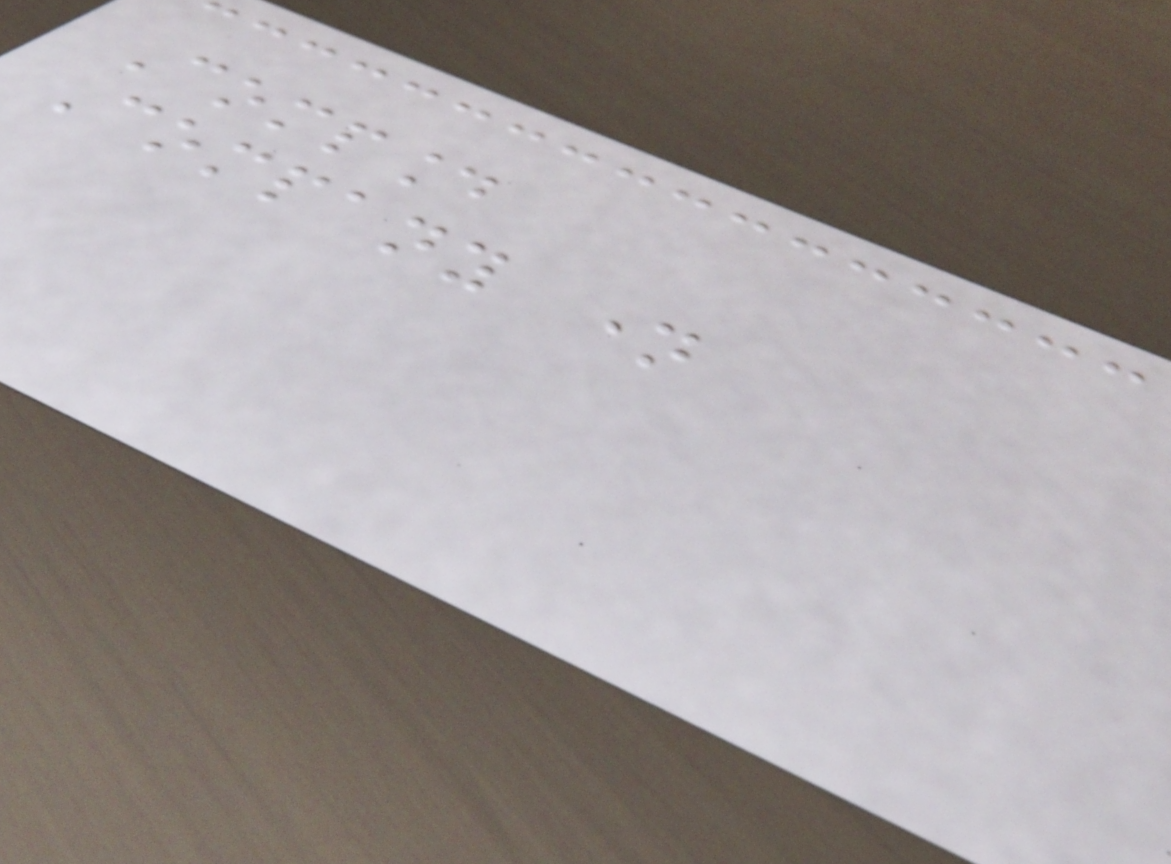Compound
Company name
